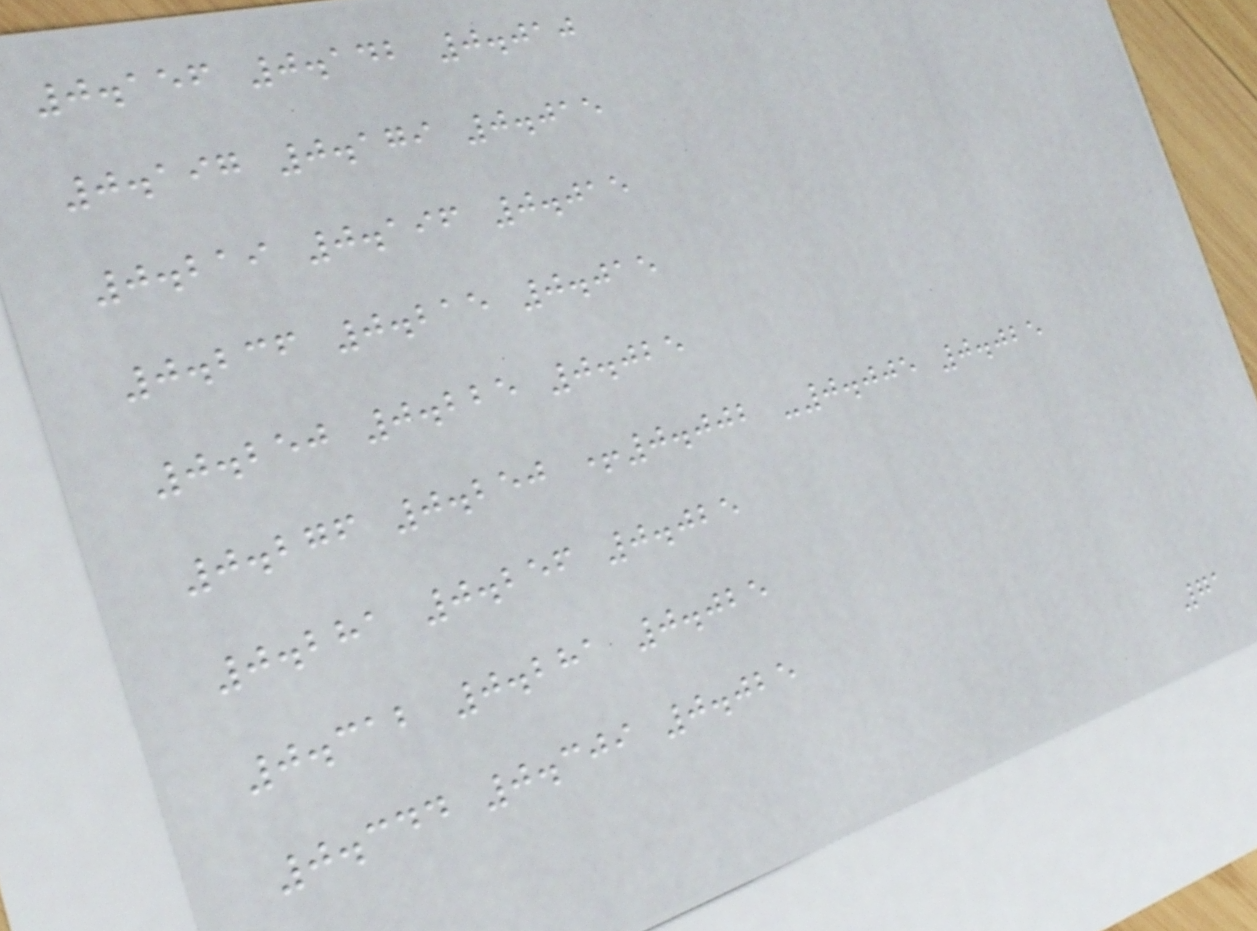0.156 0.142 0.010
0.197 0.179 0.015
0.219 0.196 0.015
0.236 0.215 0.015
0.250 0.225 0.025
0.276 0.250 +0.002 -0.005 0.025
0.281 0.256 0.025
0.312 0.281 0.025
0.344 0.309 0.025
71
